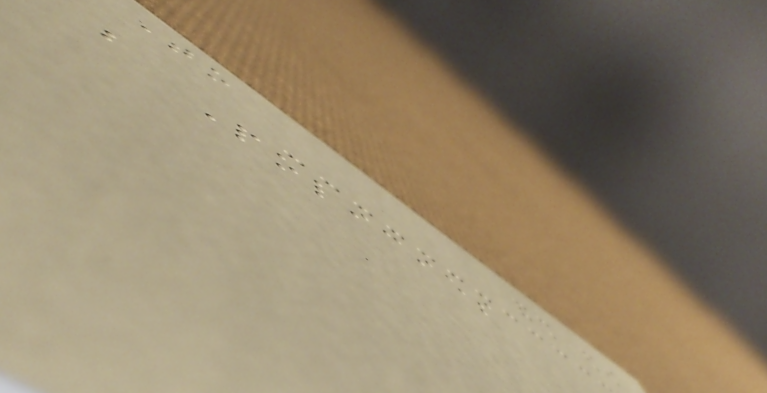To
b Policies
